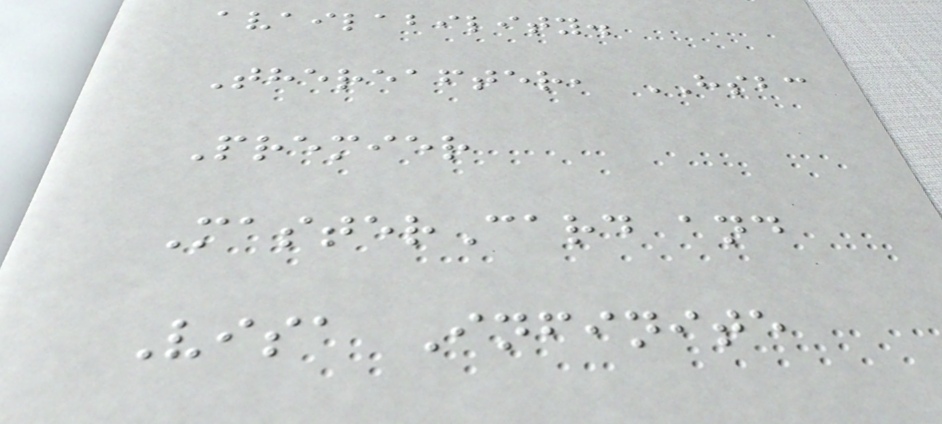availability.
Thereafter, HSBC
Premier
MasterCard and
Visa Infinite
